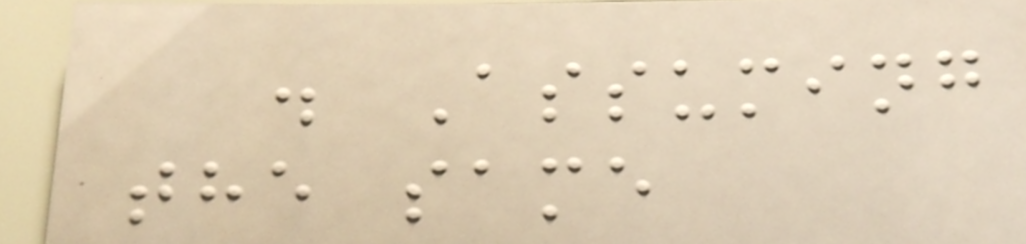. Assuming
the same
